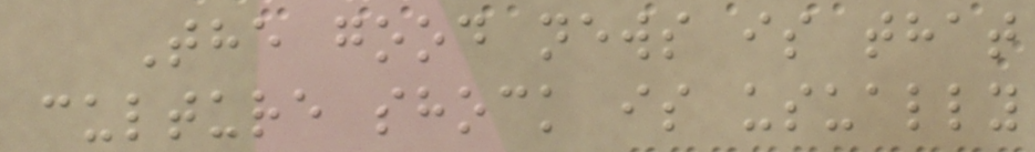The good news is that
culture shock is usually
